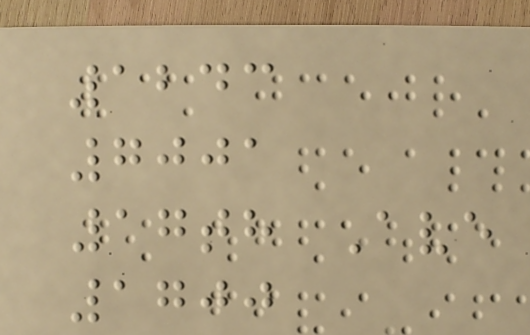1243
7001
17th Ave
1700
